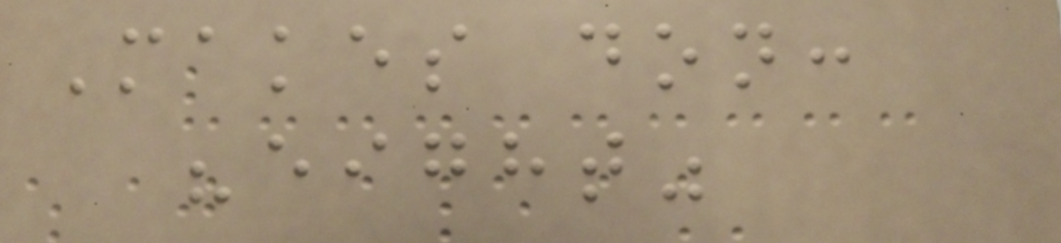Makes don:
"eight"
